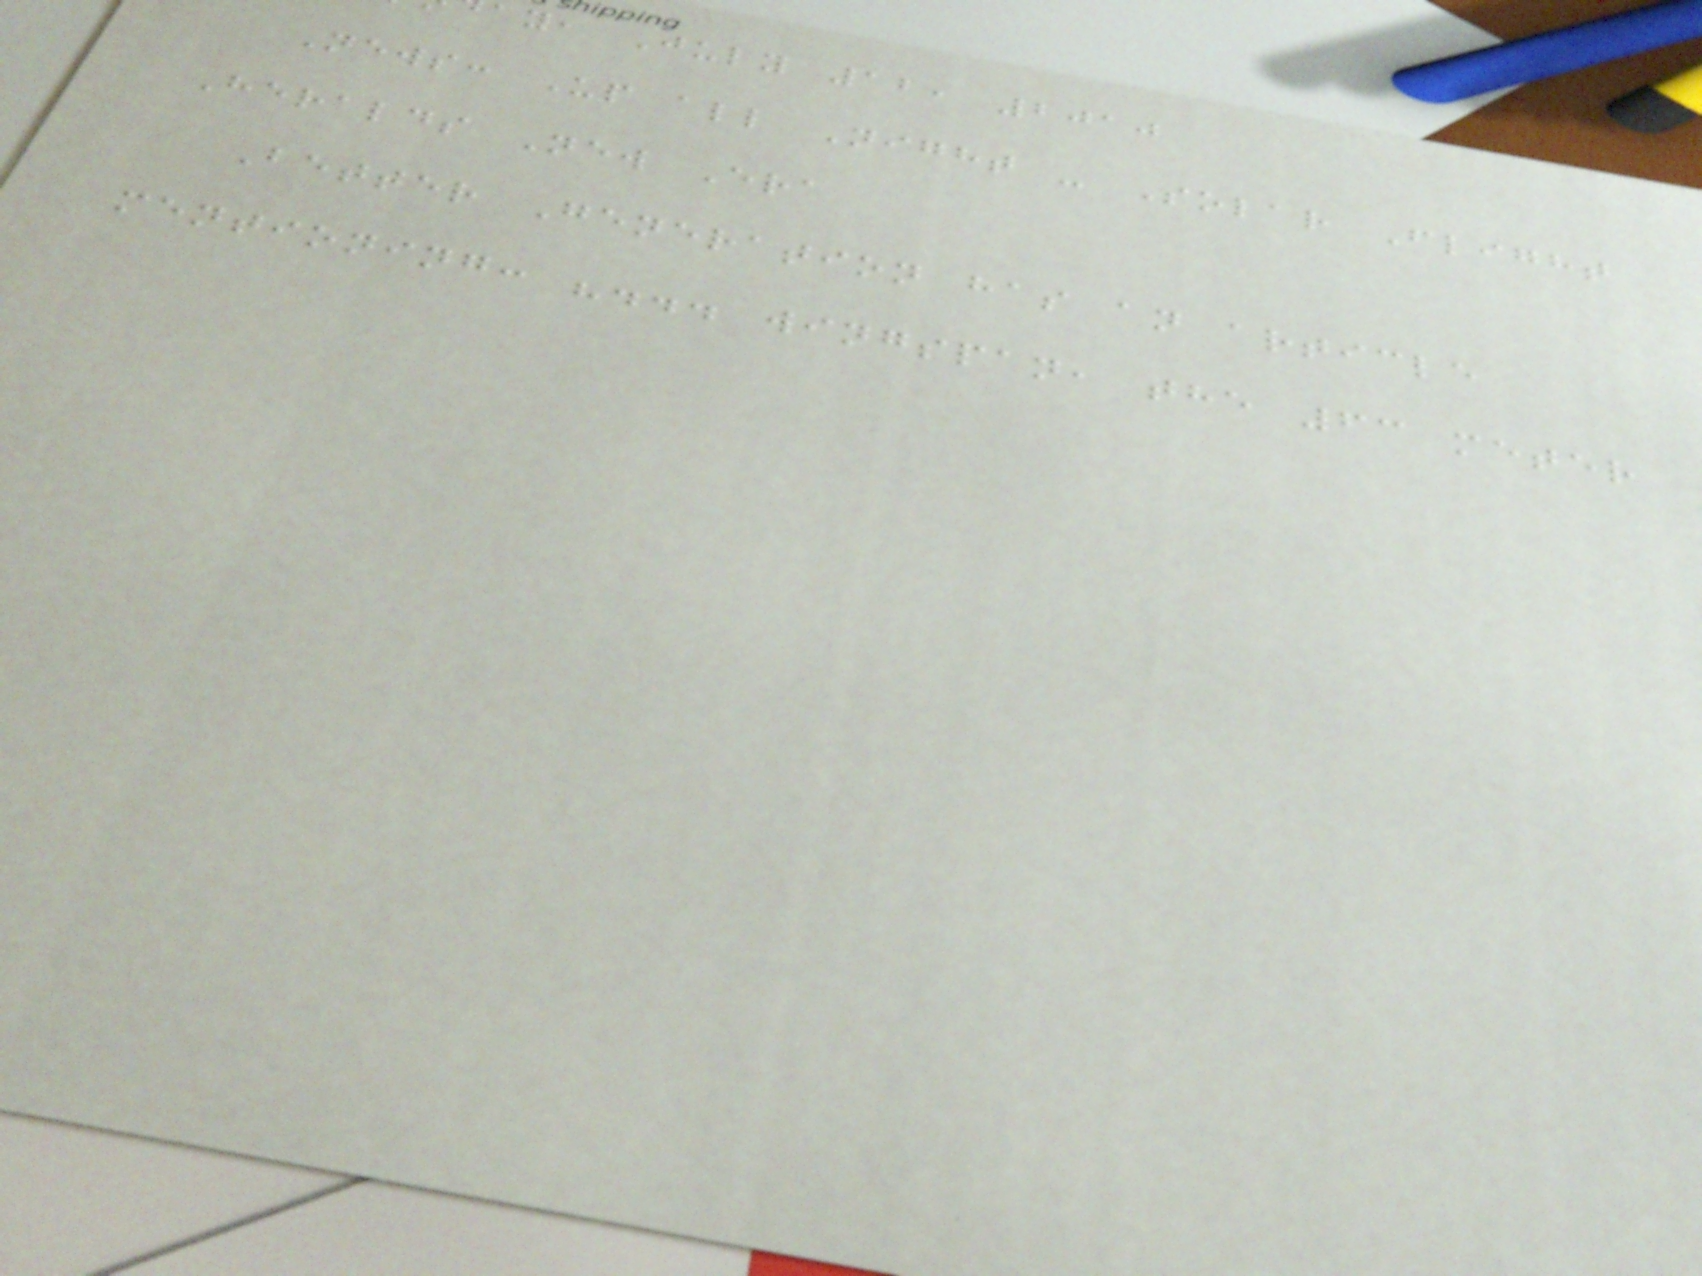ay, July 12, 2010
News: Up all Night - Solar Flight
Heralds New Era
Better Generation has an article
mentioning: "... wingspan, the 63 meter
